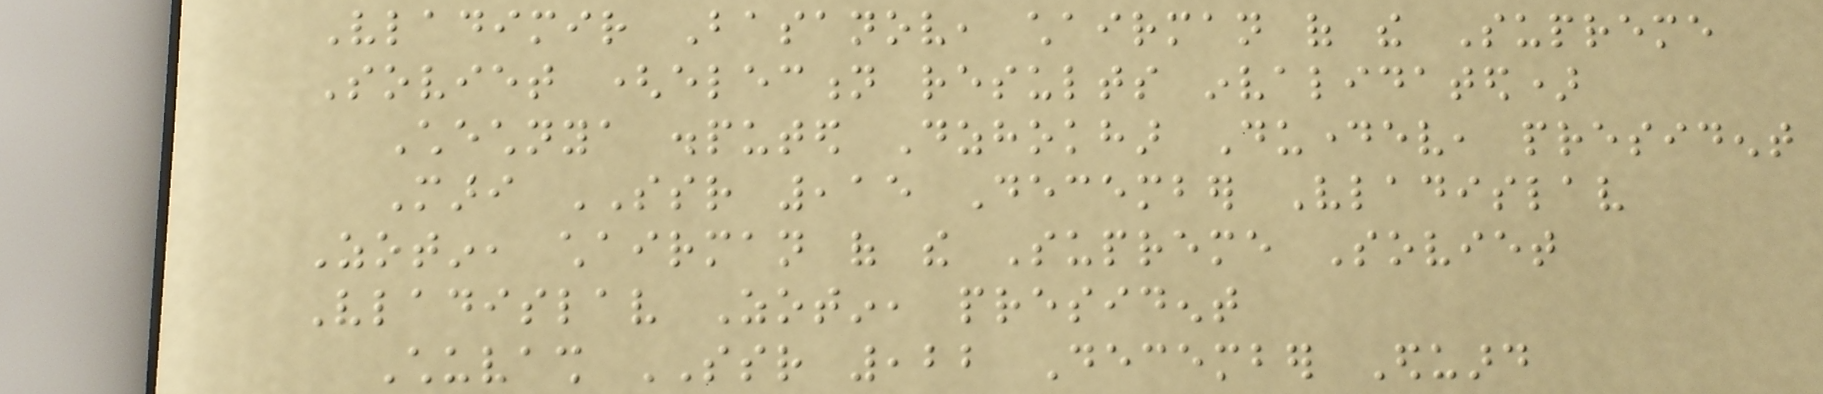Vladimir Basanov, chairman of the Supreme
Soviet (election results invalidated)
Chechnya disputed Dzhokhar Dudayev, president
Mari SSR ,15 December Vladislav
Zotin, chairman of the Supreme Soviet
Vladislav Zotin, president
Chuvash SSR ,22 December Eduard
